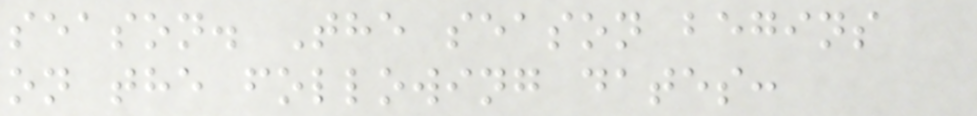season. The season begins
on the following dates:
